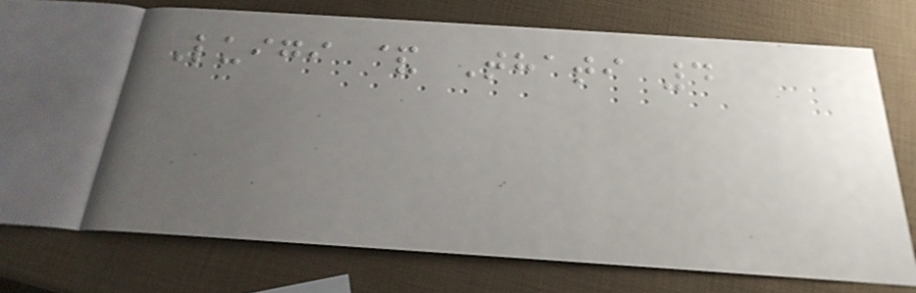Luigi & Thati 4
